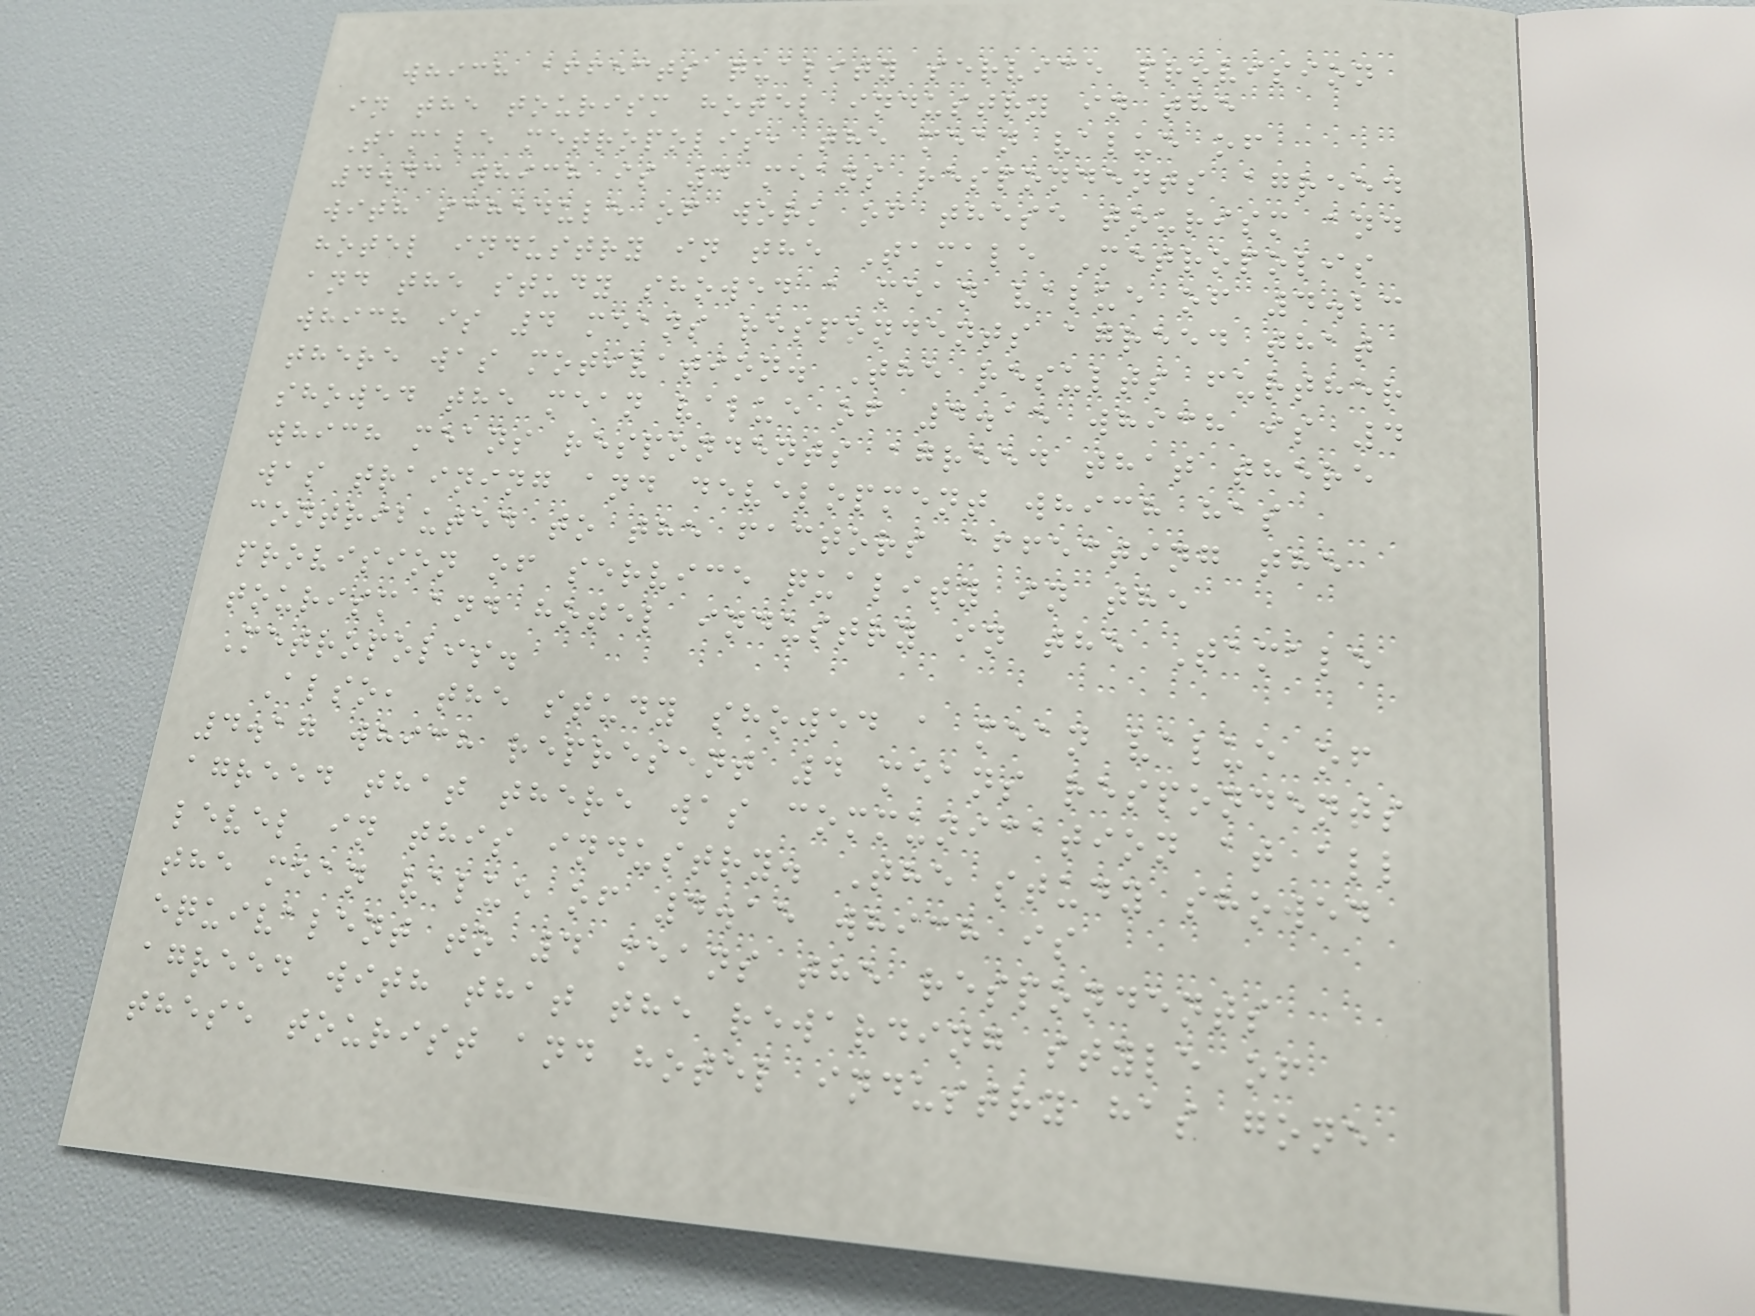which affects quality service provision
in the tourism hotel industry in the
Tamale metropolis, the mean value of
4.43 which is 4 means respondents agreed
with schedule of work of these tourism and
hotel industry in the Tamale Metropolis
and the study showed a mean value of 4.23
which is 4 means respondents agreed that
there was motivation. The results further
showed the mean value of 4.15 which is 4
which means respondents agreed that there
was training and development which has
contributed to the factors affecting the
provision of service quality in the
tourism and hotel industry in the Tamale
Metropolis.
Also, the study showed a mean value of
4.17 which represent 4 means respondents
agreed that there was communication at all
level in this industry. The study showed
the mean value of 4.15 which is
equivalent to 4 means the respondents
agreed with that the rewarding style of
these tourist and hotel industry has gone
